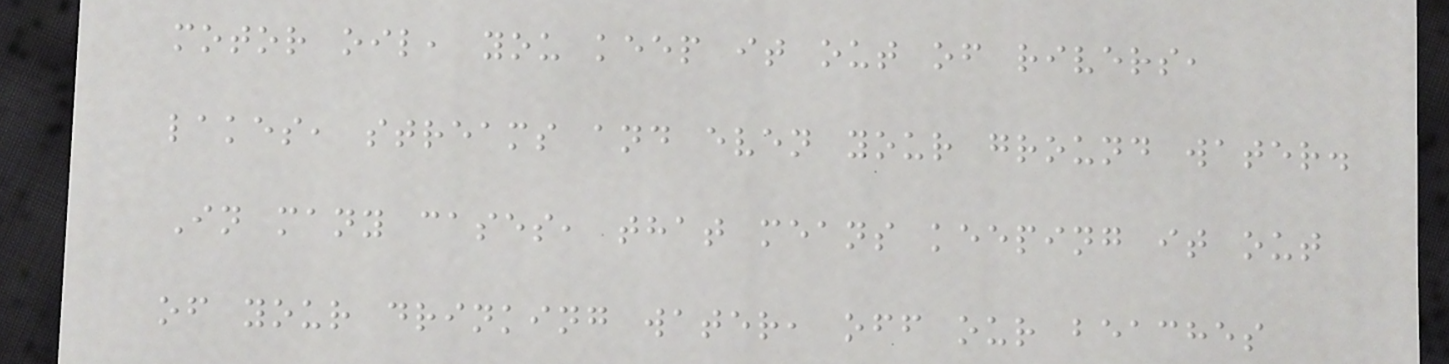motor oil, you keep it out of rivers,
lakes, streams and even your ground water.
In many cases, that means keeping it out
of your drinking water, off our beaches
